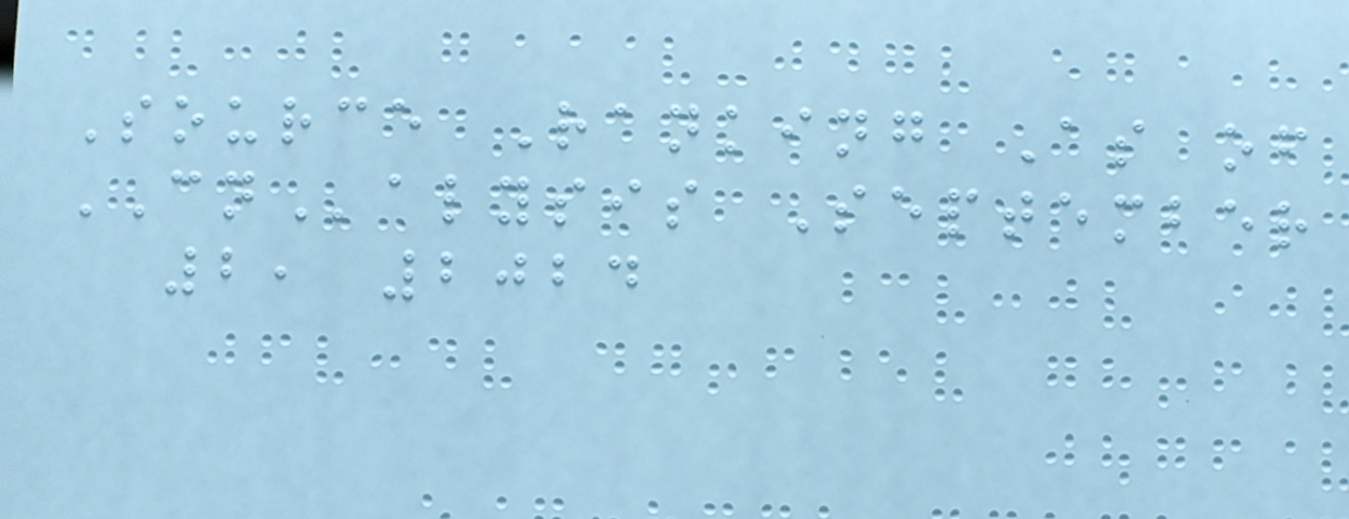Source Ranking As of
CNalysis September
2, 2024
